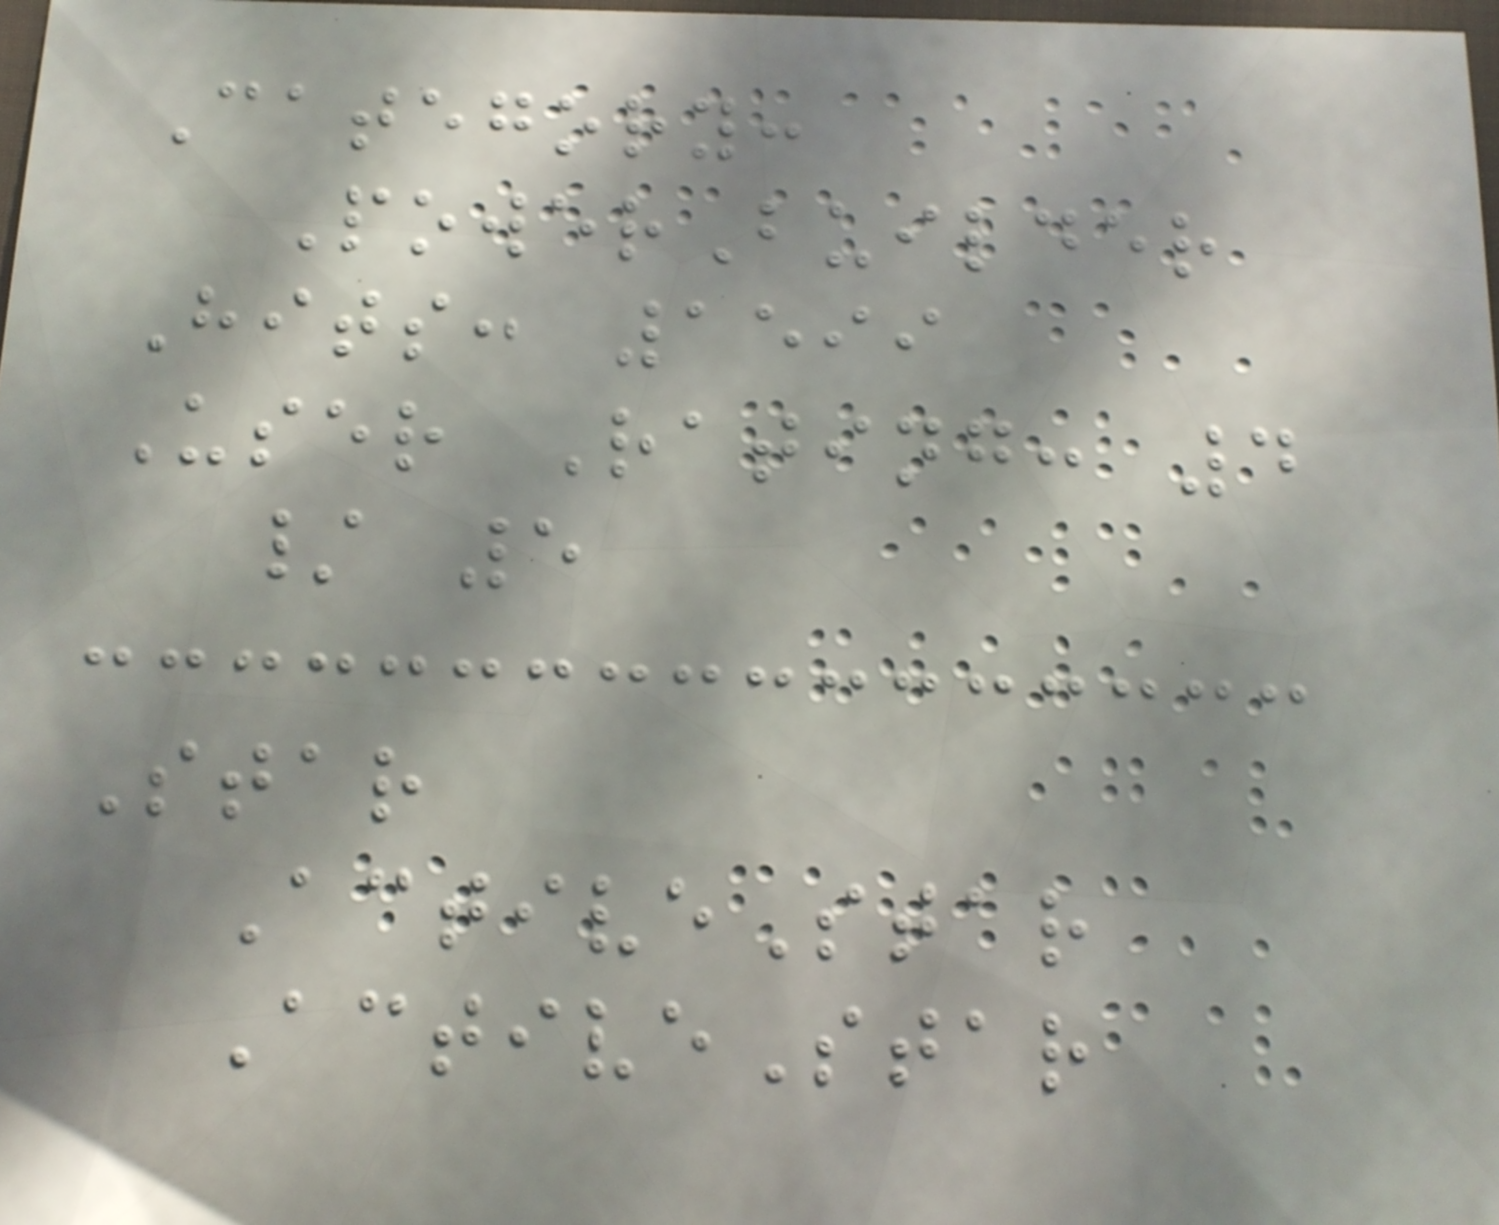Category:
PowerBuilder
Hits: 1599
User Rating: 4
/ 5
Star
ActiveStar
ActiveStar
